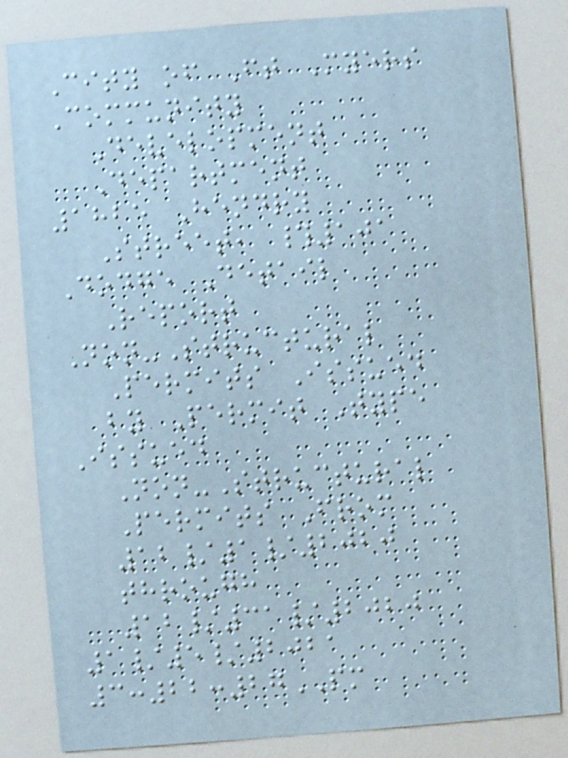City of Ft Myers
Community
Development
Department
1825 Hendry
Street, #101
Dodge Detail
Report
Non-Structural
Permits Issued
by Permit Type
Issued
Non-Structural
Permits From
12/1/2020
through
12/31/2020
1/5/2021
3:22:27PM
